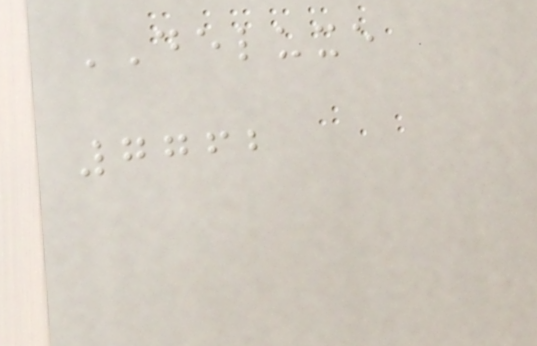DELUXE
7762
